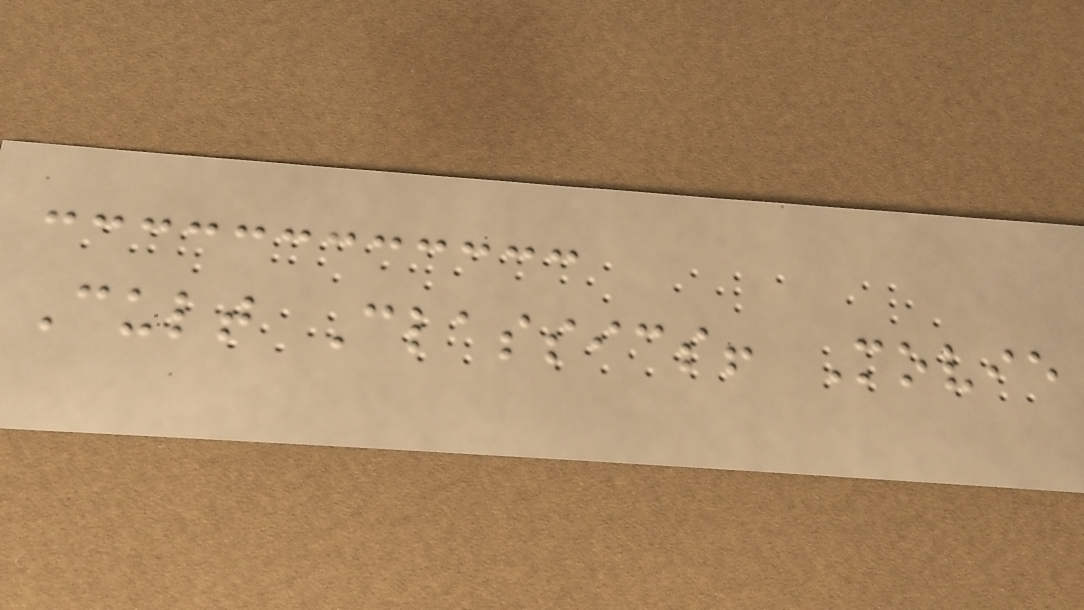Cult Classics! Movie
